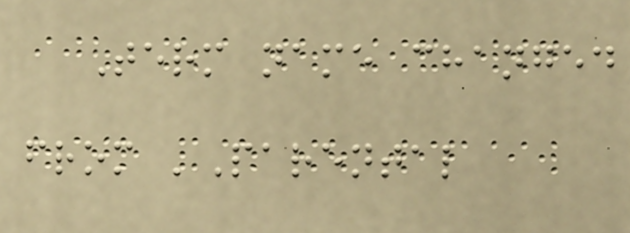Term name changed
from 'Parental
